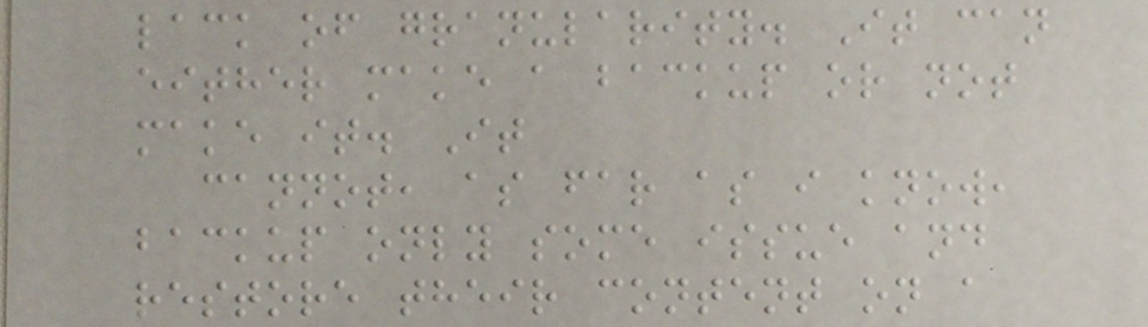lack of granularity. It can
either make a backup or not
make it. It
cannot, as far as i know,
backup only some issue and
restore their content on a
